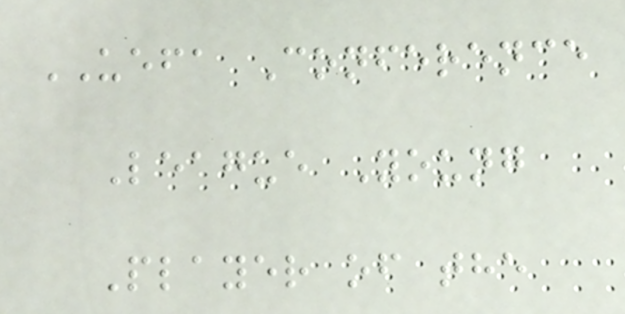UEFA Conference
League Young
Player of the
